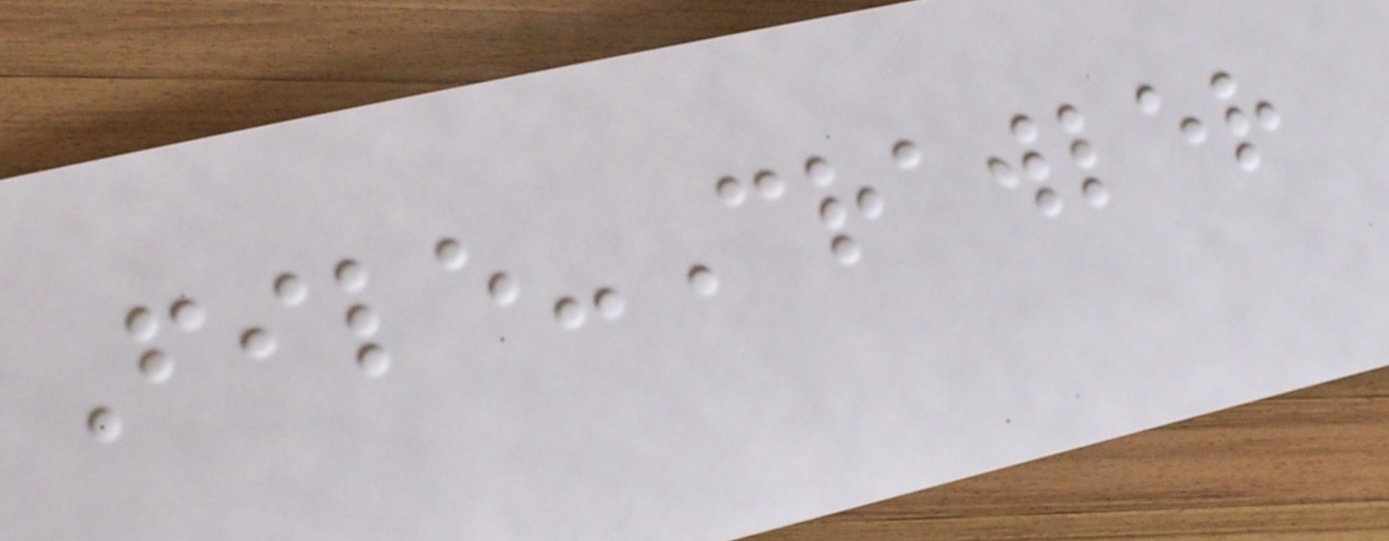File-Crawler
